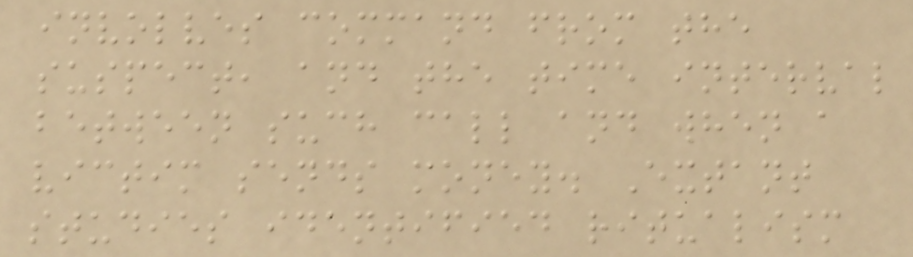involves command from the
suspect, and the time interval
between such call and when a
victim sends money. Extant
studies identified ritualism
